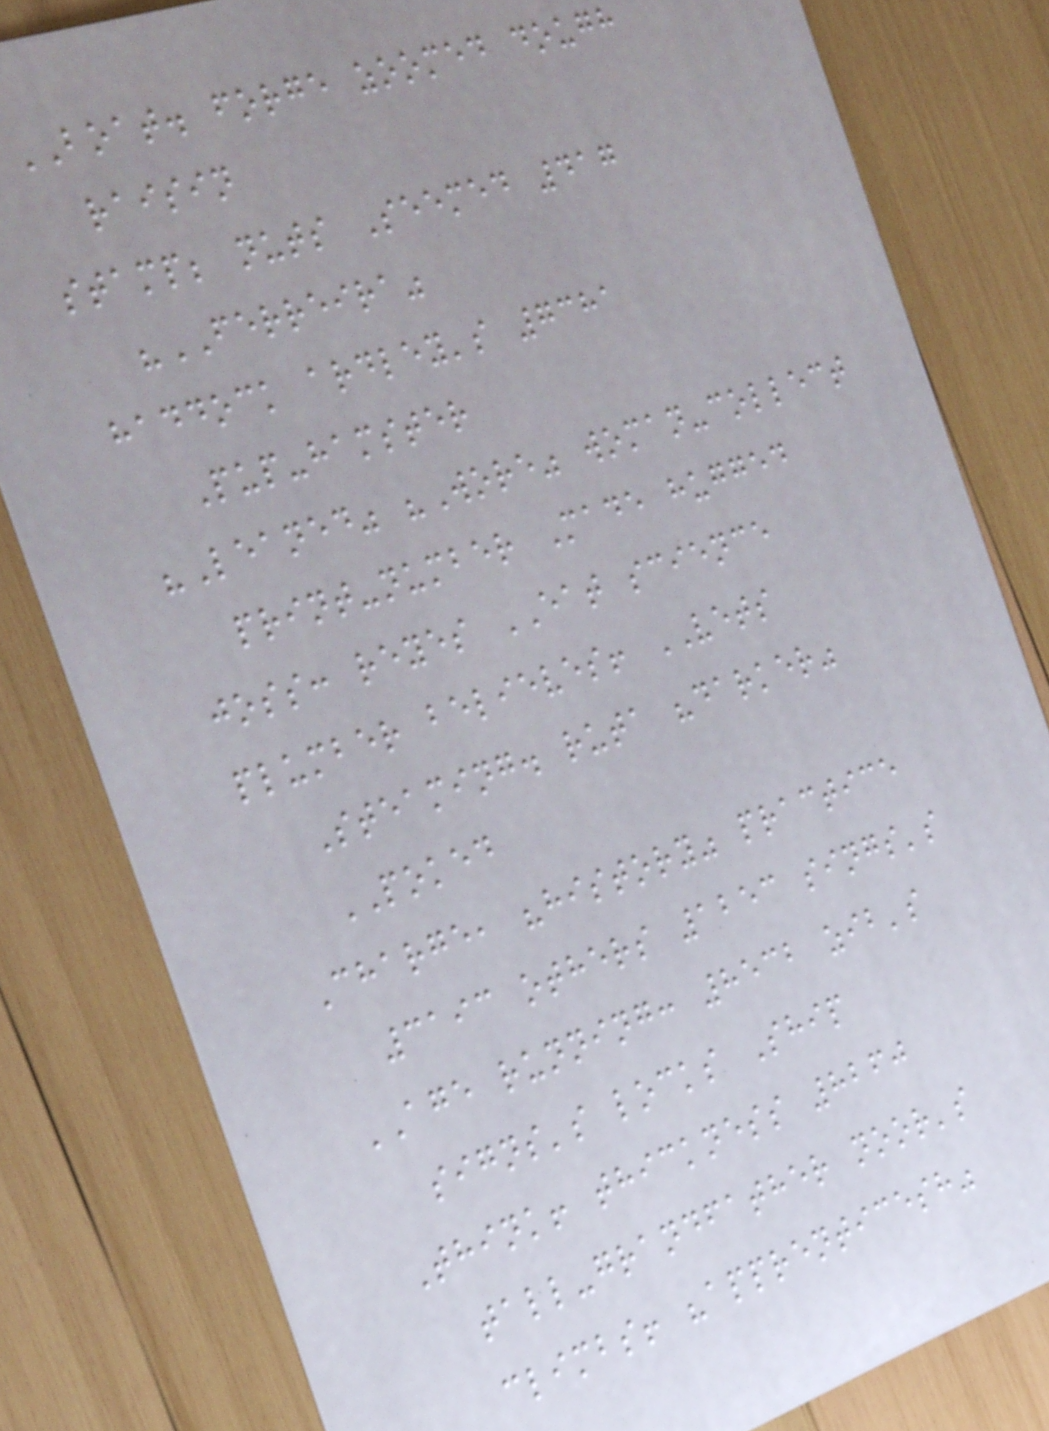BOAT. forge zoomed dough
raisin
stamp; nuts Seemed 417
"FERREIRA"
haddock ardley's 7381
Pup-hamster
"Leaned" "Wore" woman-collect
print-number Made hugged
joss: reyes EAT science
plumber believes! VETS
Steaming. ruta "darker"
POKED
Charge, "history" practice
3193 others 1253 sings's
AGE running: 8532 zib's
signs's locks Ship
Think! thickness 8260
tall-grandfather noor's
climbs! "apprenticesh"
